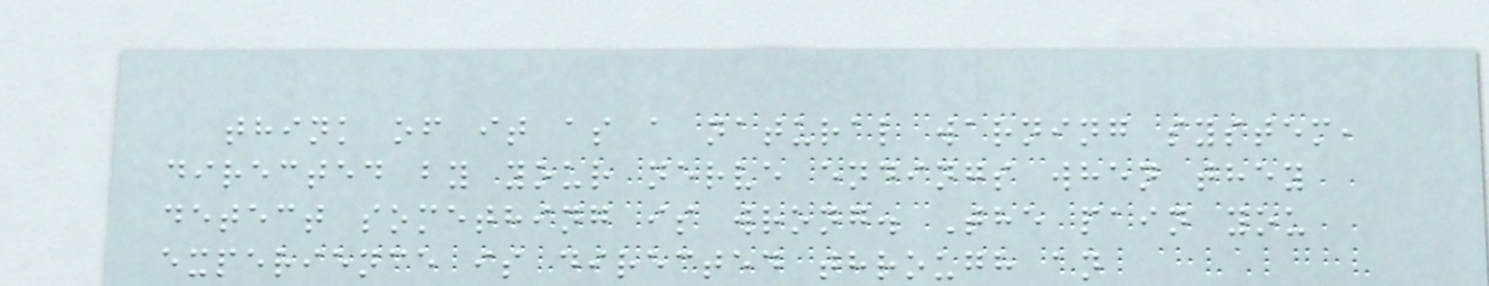think of it as a natural warning system,
directed by your nerve endings when they
detect something is wrong. The pain you
experience is directed through an
